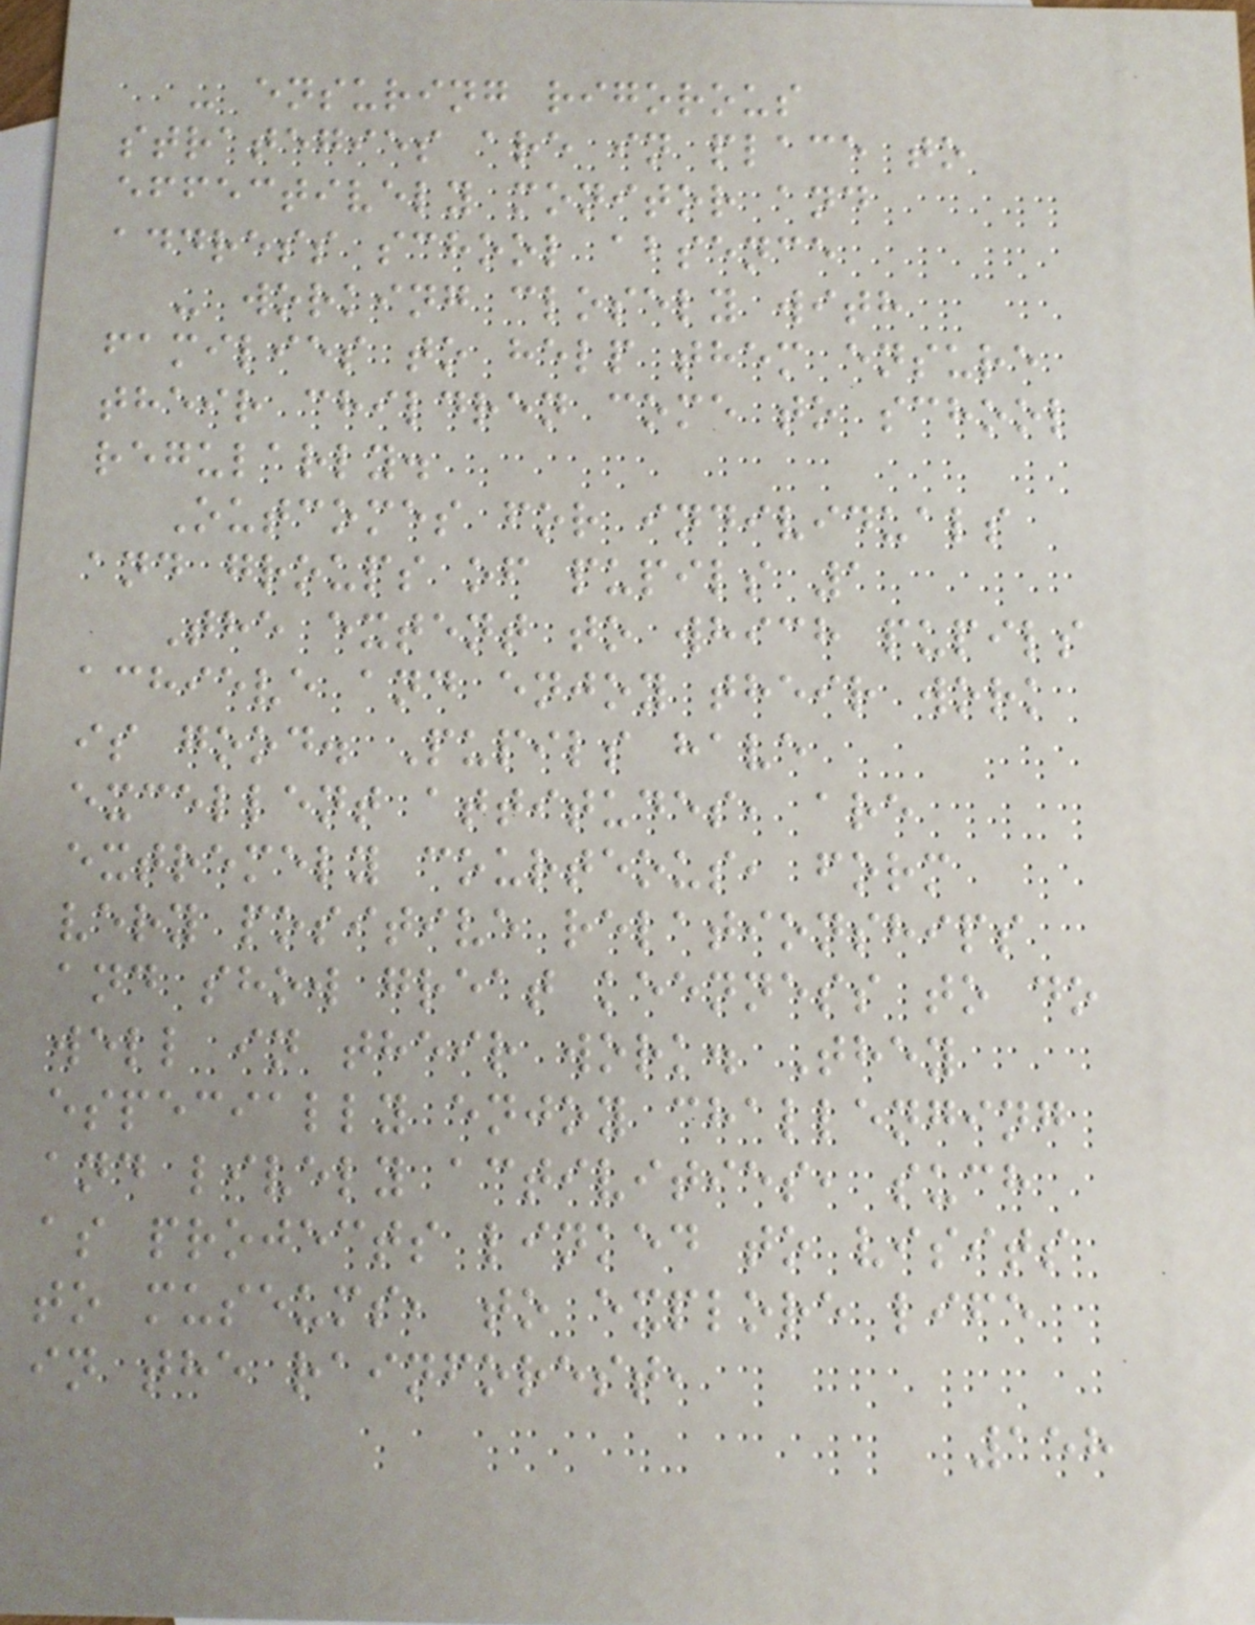- ensuring rigorous
strategies are in place to
effectively monitor and
address school absence
- working closely with
families to help them ensure
their children come to school
regularly.
Outcomes for individuals
and groups of pupils 1
The extent to which pupils
achieve and enjoy their work
is good. Pupils have
excellent attitudes, are
extremely courteous, form
very positive relationships
and show great keenness to do
well in their work. They
especially enjoy challenging
and lively activities, such
as projects linked to visits
to museums, to explore life
in the rainforest,
158
